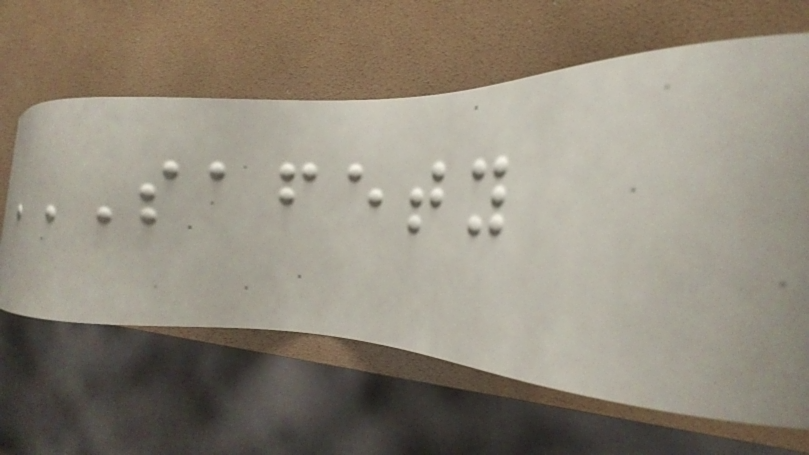SAFETY
